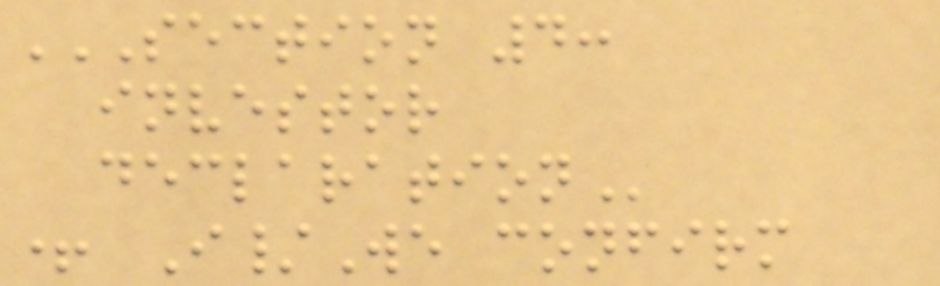SECTION 4:
INVESTOR
DECLARATION
+ I/We confirm
